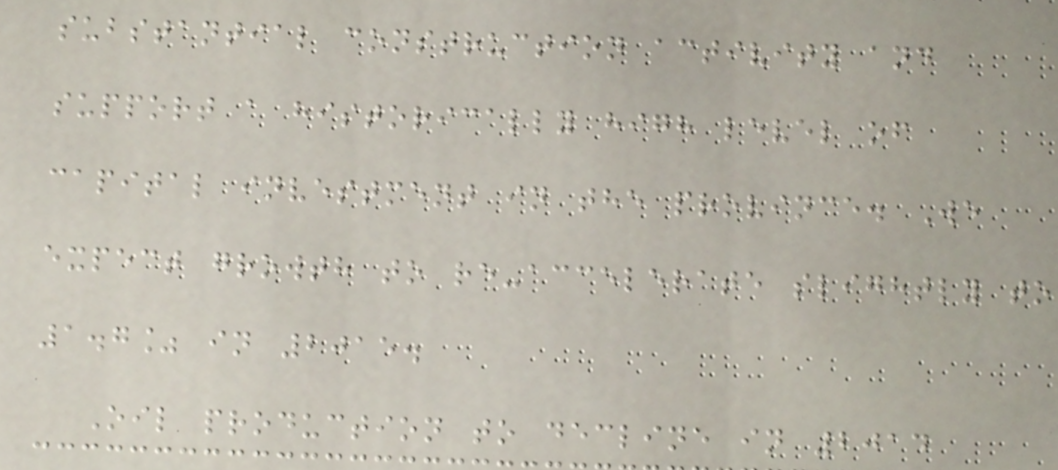substantial construction activity and
support a historically high level of
capital investment in the province. We
expect growth to re-accelerate slightly to
1.7% in 2015.
Oil production to decline in 2014
